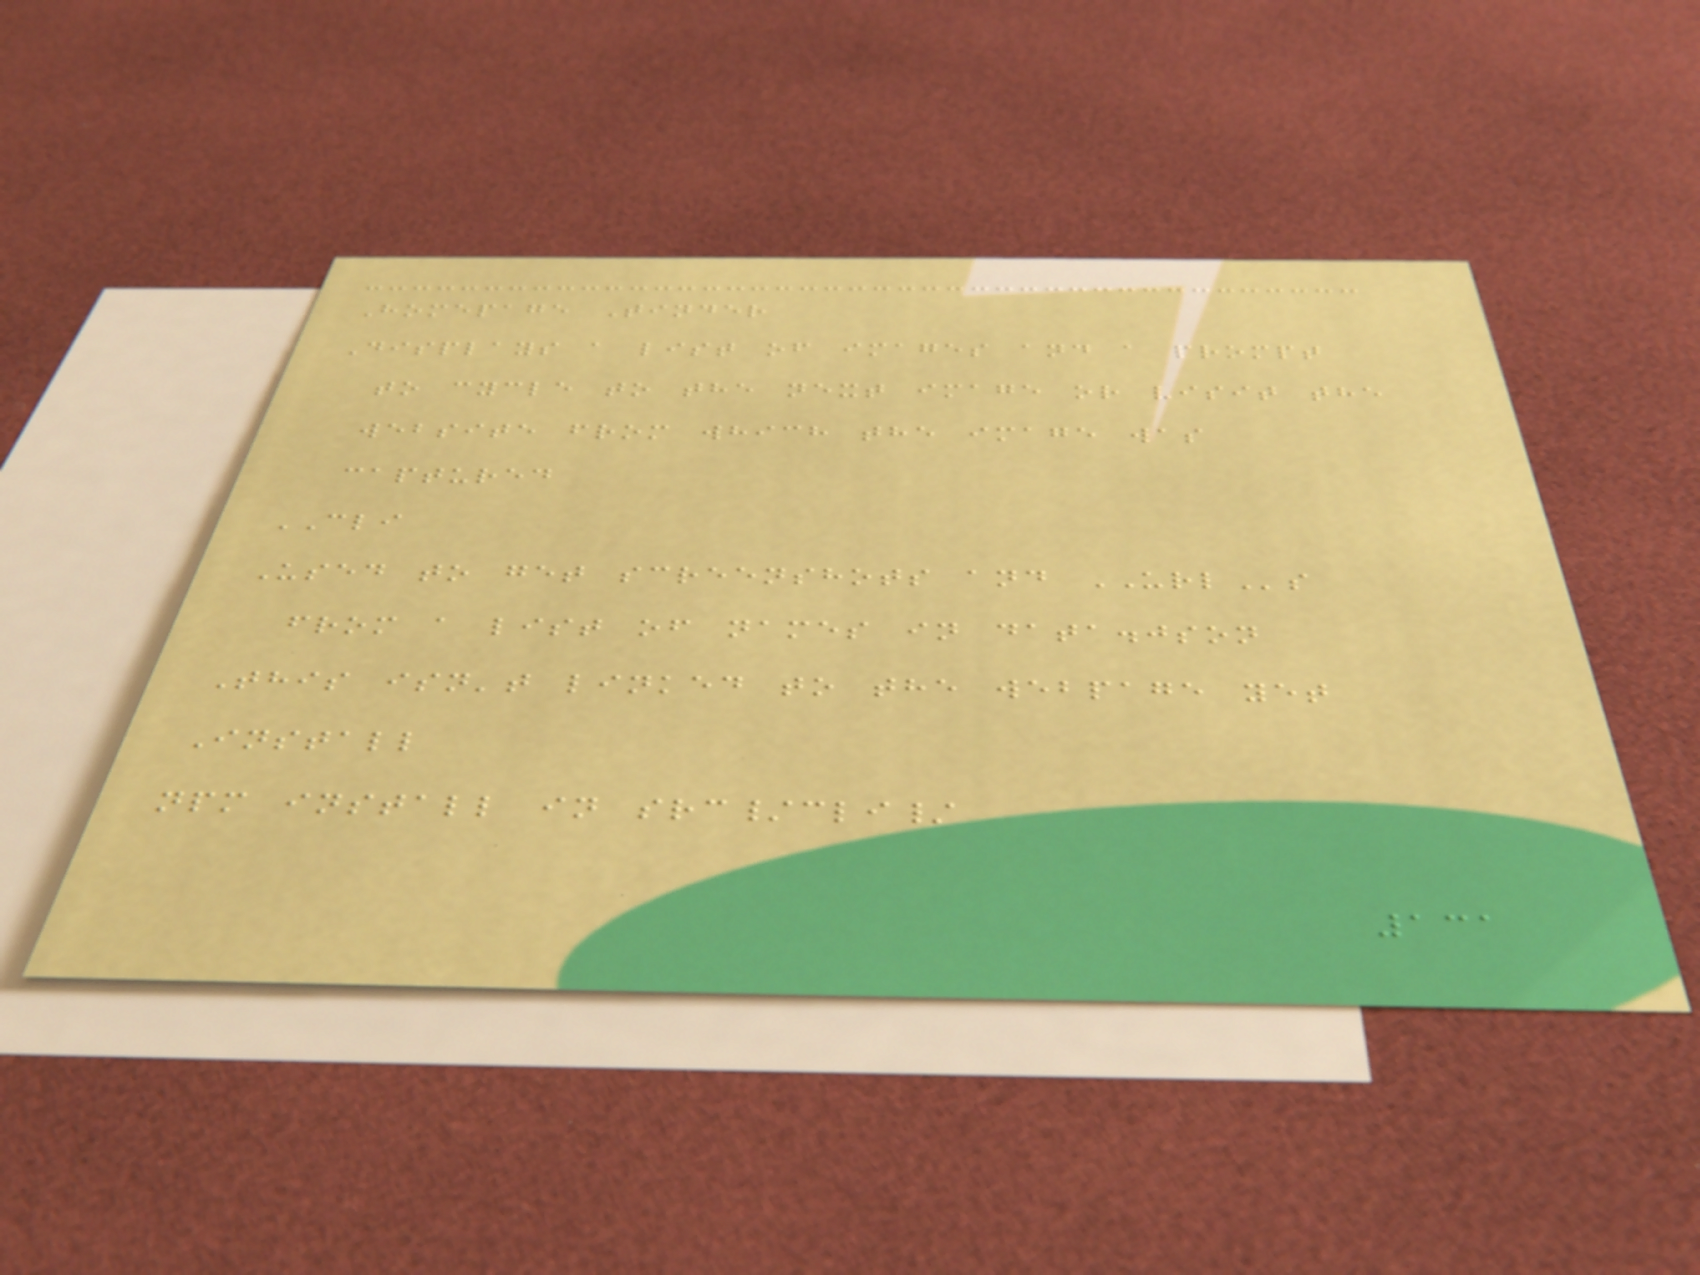Homepage Tinder
Displays a list of images and a prompt
to cycle to the next image or visit the
website from which the image was
captured
CLI
Used to get screenshots and URLs
from a list of names in data.json
This isn't linked to the webpage yet
Install
npm install in src/cli/
131
